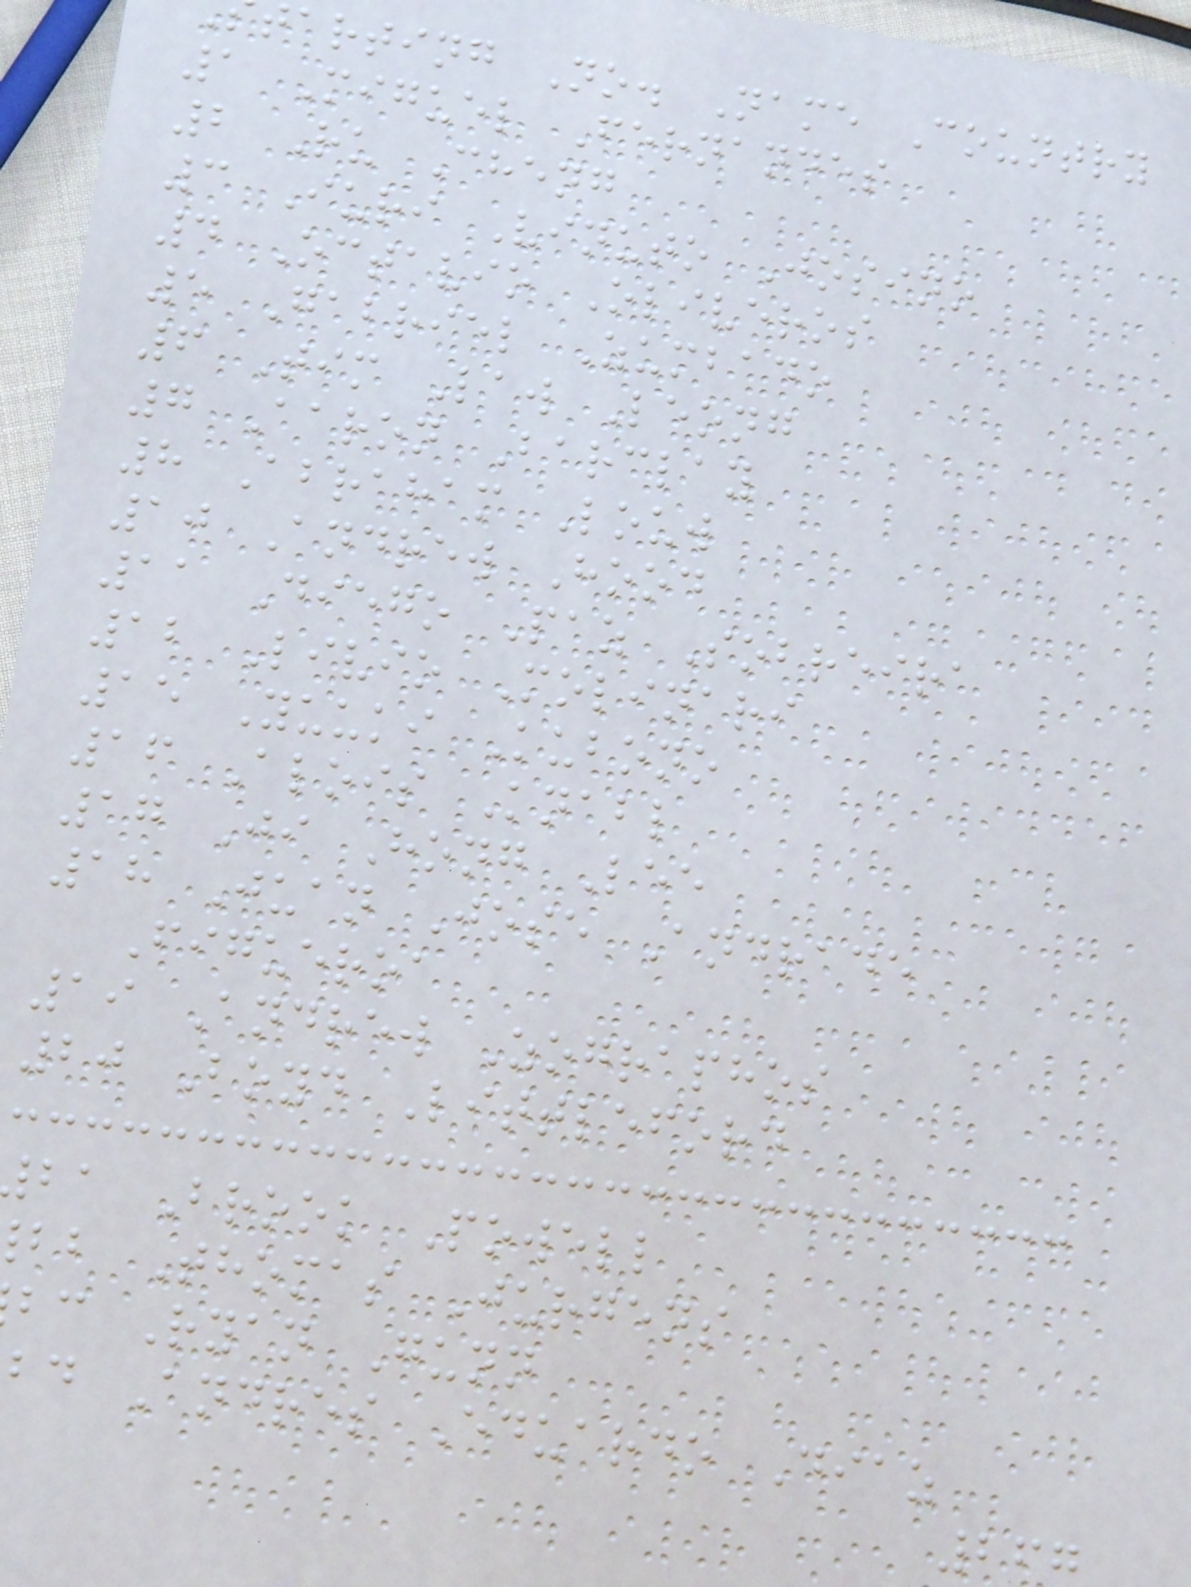arting No. Name Country
1 Miguel Fernandes
2 Ru Cheng
3 Iuri Vinuto Josino
4 Octavio Oliveros
5 Gabriel Zumbado
6 Tim Law Leong
7 Aaron Barclay
8 Abraham Louw
10 Andrew Hood
11 Diego Paz Sobreira
12 Livio Molinari
15 Yuuki Kubono
16 Alois Knabl
17 Ji Hong Lee
18 Juan Jose Andrade
Figueroa
19 Andrew Zographos
20 Boyd Littleford
ba Brook Powell
bb Thomas Jurgens
bc Ryan Gunn
bd Andres Eduardo Diaz
